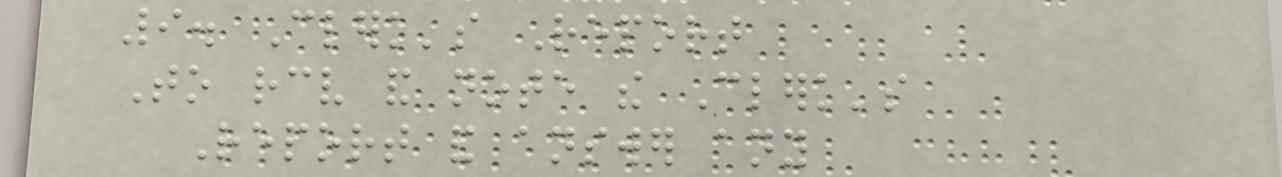9. Clerk's Report
To receive and note the Clerk's
Report and answer any
